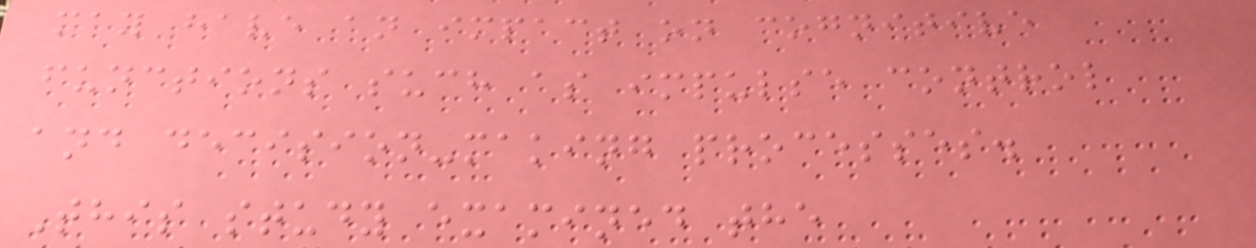may have an impact on cognitive
functions such as impulse control
and decision-making processes.
This study examined the
